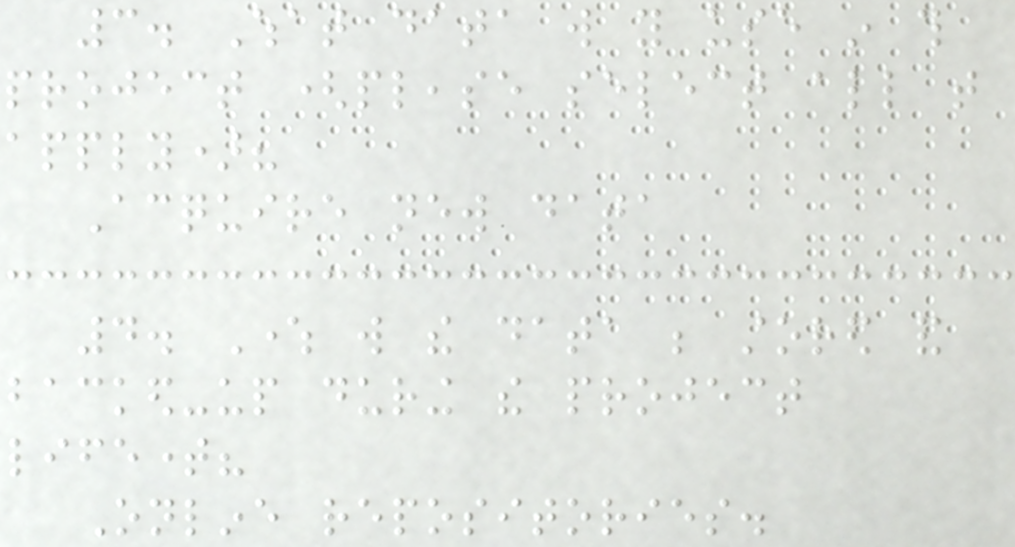3. What data will you use in this
project (please select all that
apply)?
Acquire new data
4. Where will the data be stored and
backed-up during the project
lifetime?
Online repositories.
